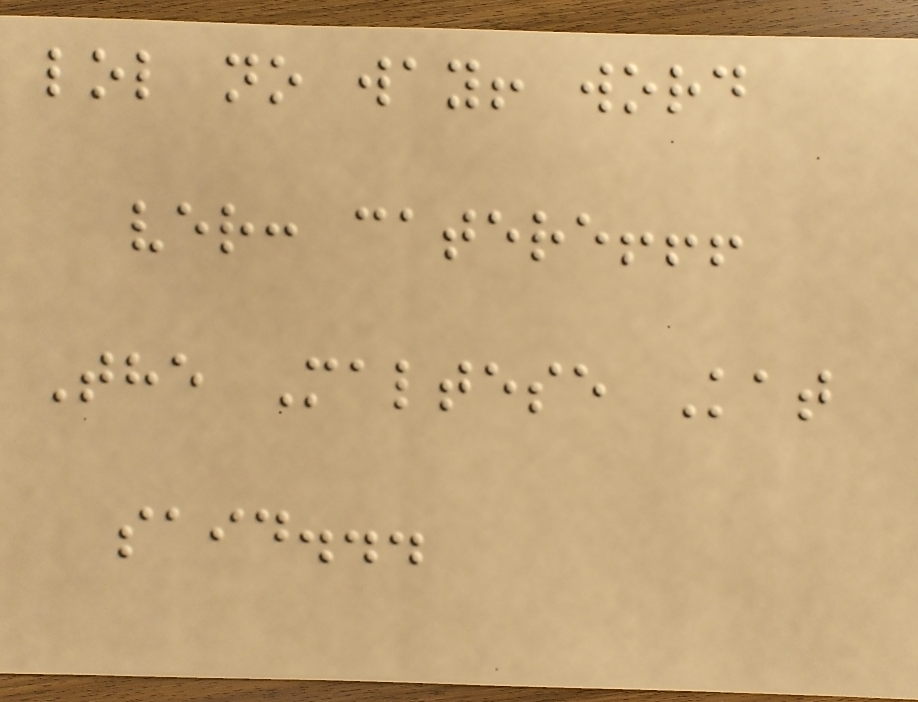lol no way! word
ver: catere!!!
The Maltese Kat
said...
